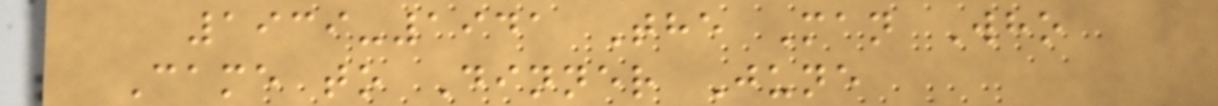1939-1941 The Man Who
Came to Dinner June
